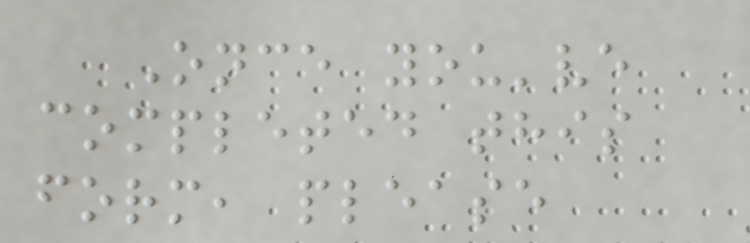Once you've
completed this
form, please
